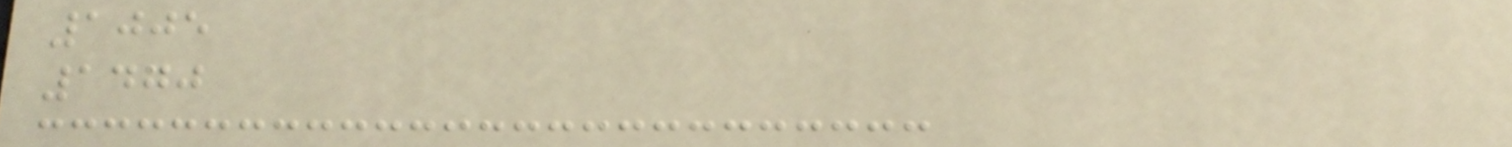1005
1470
